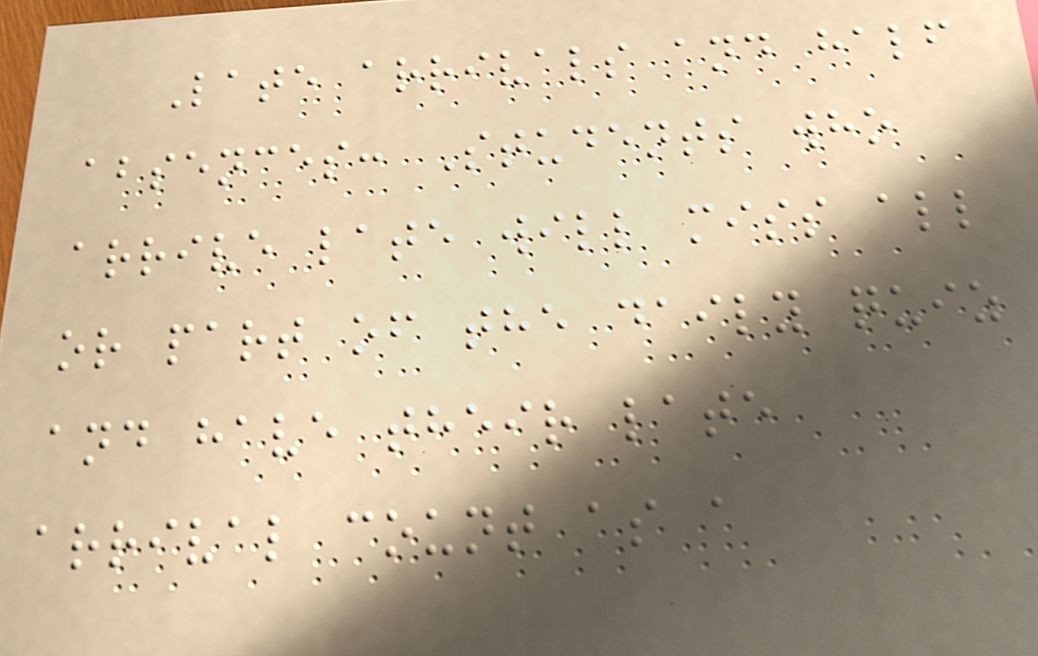Late arrivals and half
absences: Students who
arrive late will miss all
or part of the daily quiz
and have their late
arrival count as a
